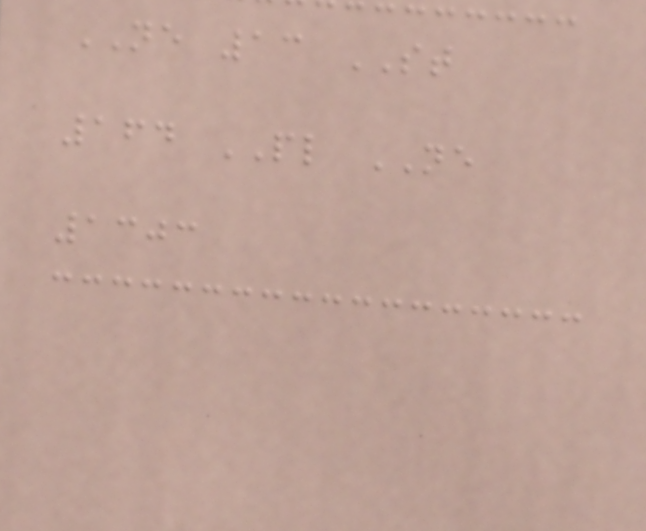NE 13 ST
164 PL NE
1303
